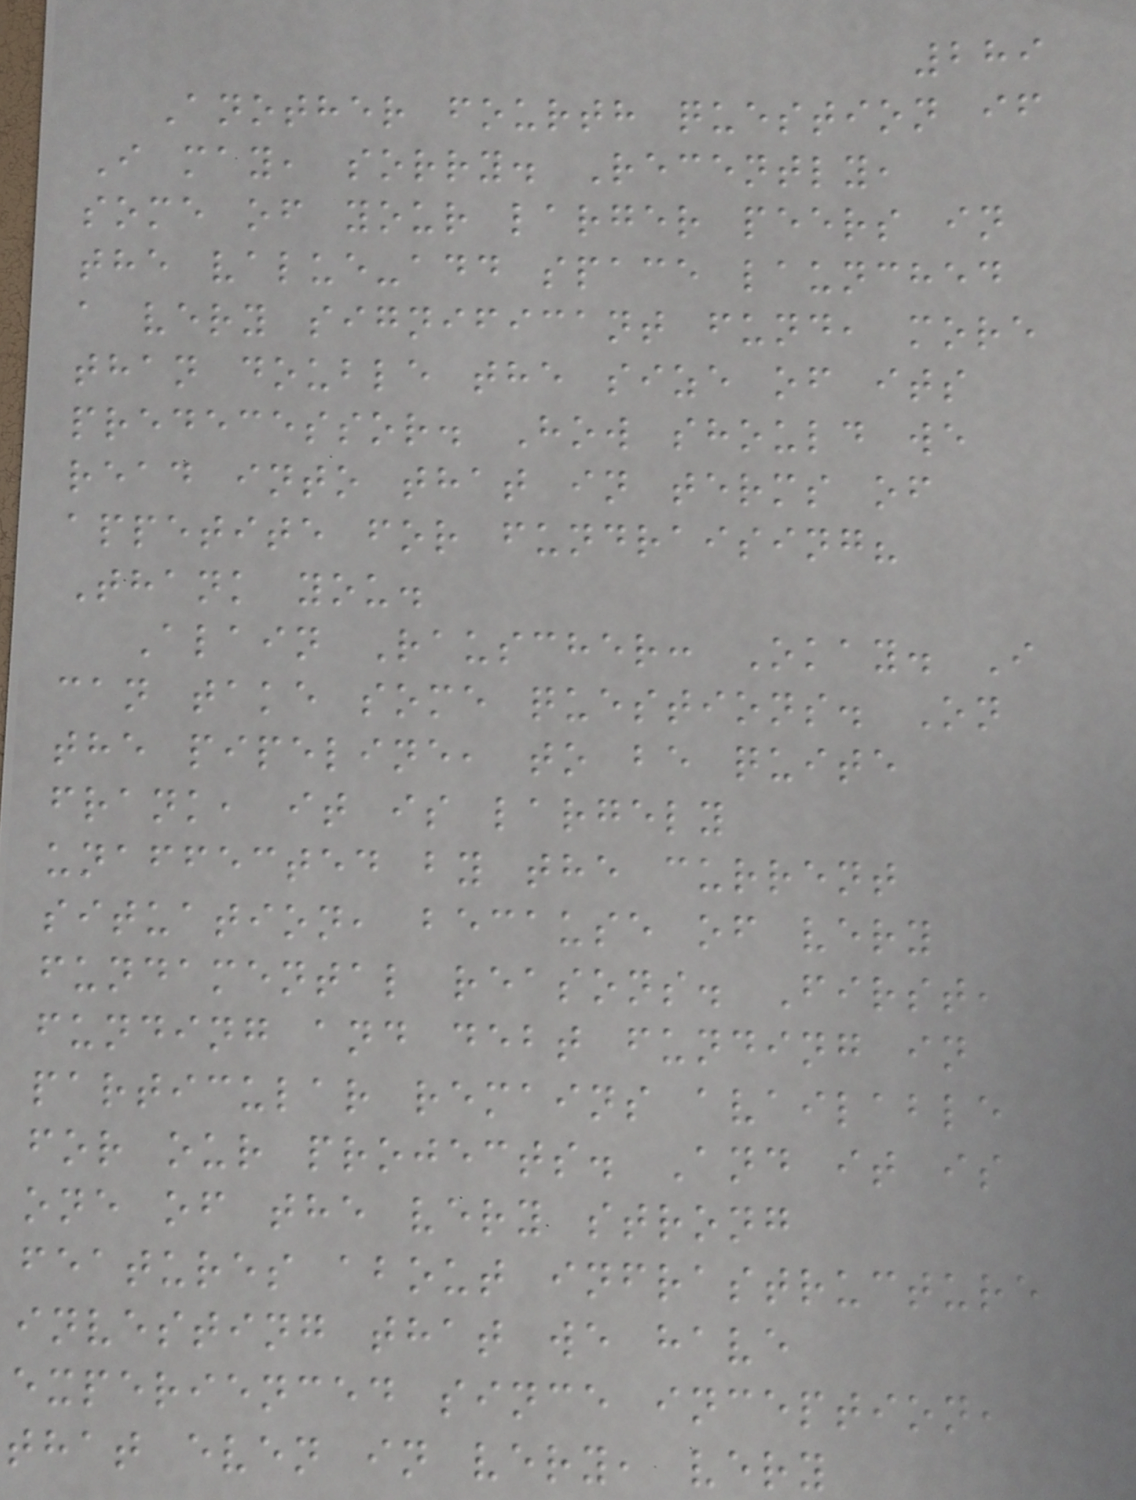289
Another fourth question if
I may, sorry. Recently,
some of your larger peers in
the value-add space launched
a very significant fund, more
than double the size of its
predecessor. How should we
read into that in terms of
appetite for fundraising?
Thank you.
Alain Rauscher: Okay. I
can take some questions. On
the pipeline, to be quite
frank, it is largely
unaffected by the current
situation, because of very
fundamental reasons. First,
funding and debt funding in
particular remains available
for our projects. And it is
one of the very strong
features about infrastructure
investing that we have
experienced since inception,
that even in very, very
